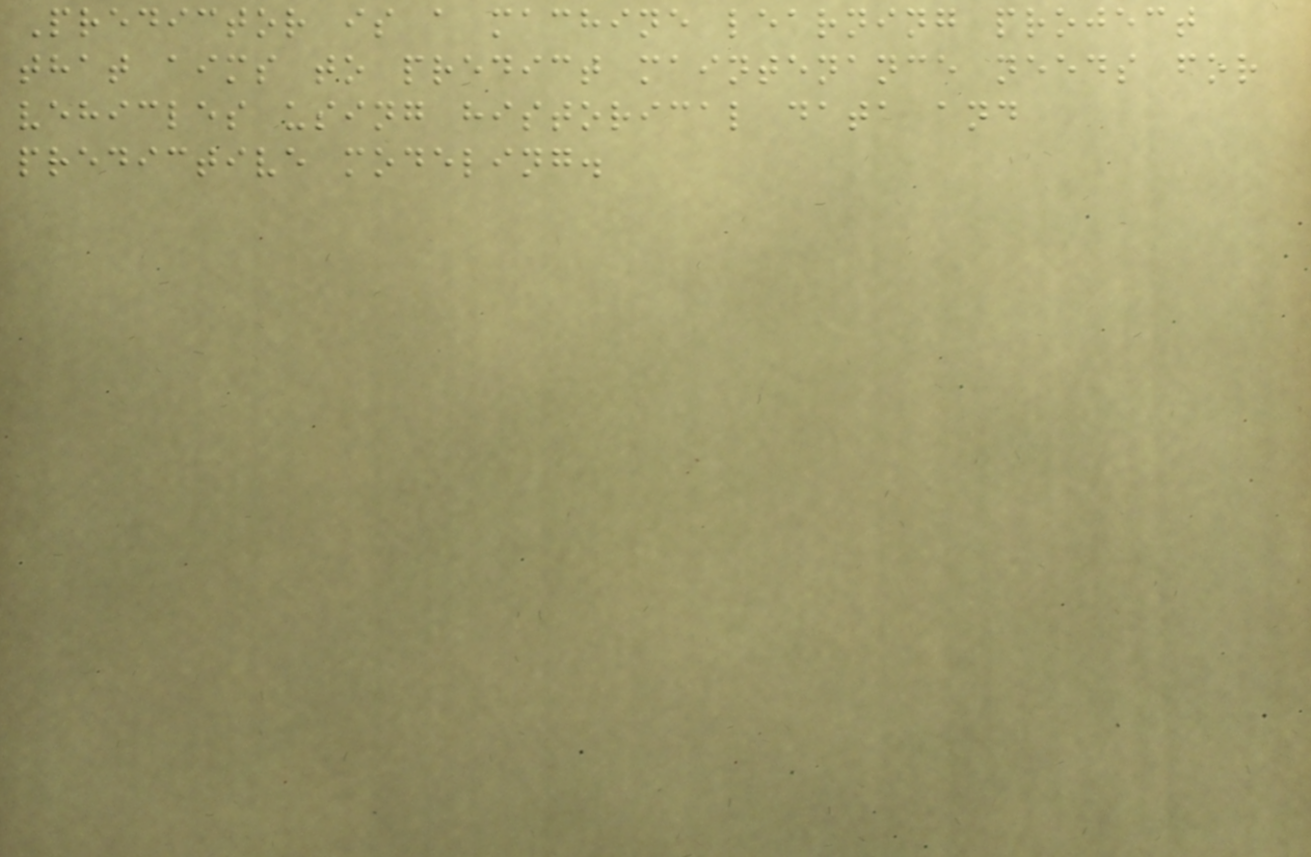Predictor is a machine learning project
that aims to predict maintenance needs for
vehicles using historical data and
predictive modeling.
